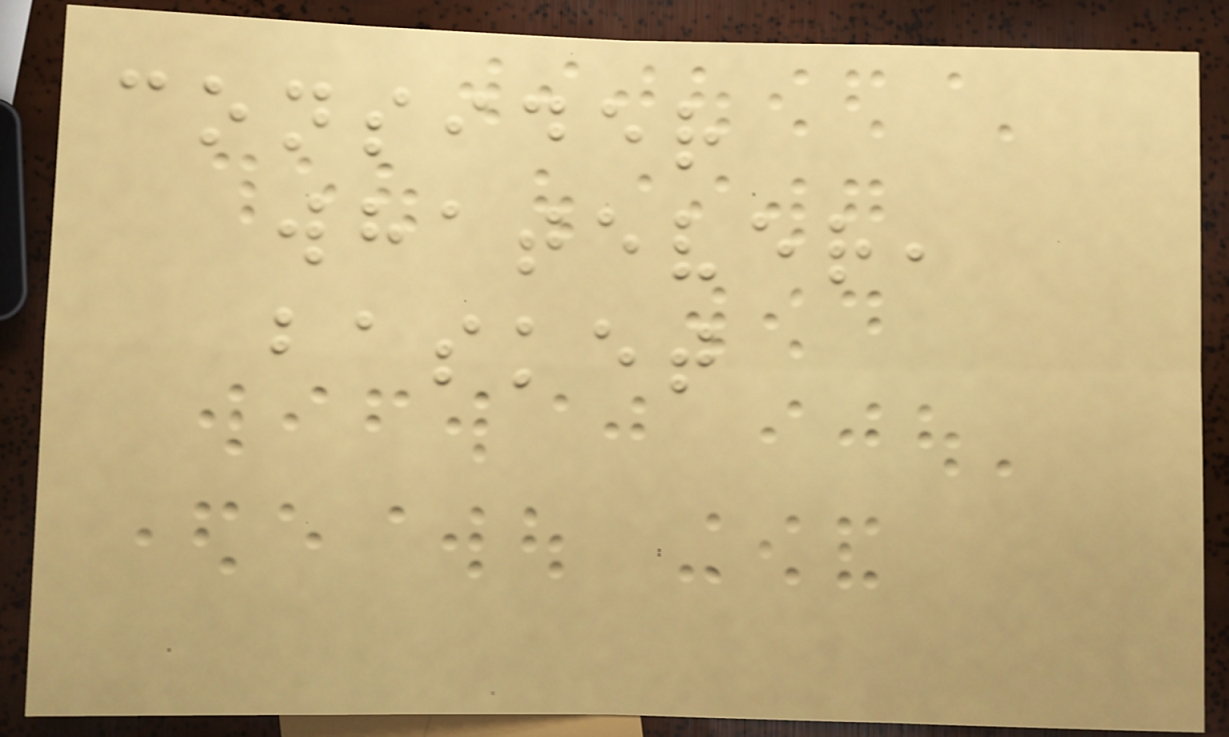consider
whatever,
basket
